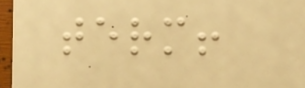term!
